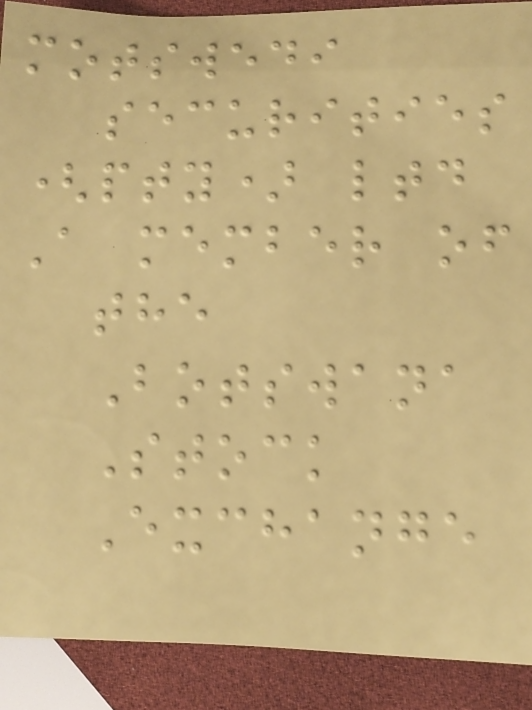motswedi
securities
(pty) ltd
A member of
the
Botswana
Stock
Exchange
